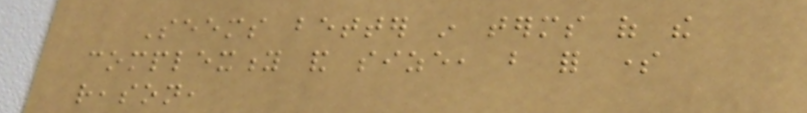Seems better in terms of the
complexity and size, but for some
reason,
